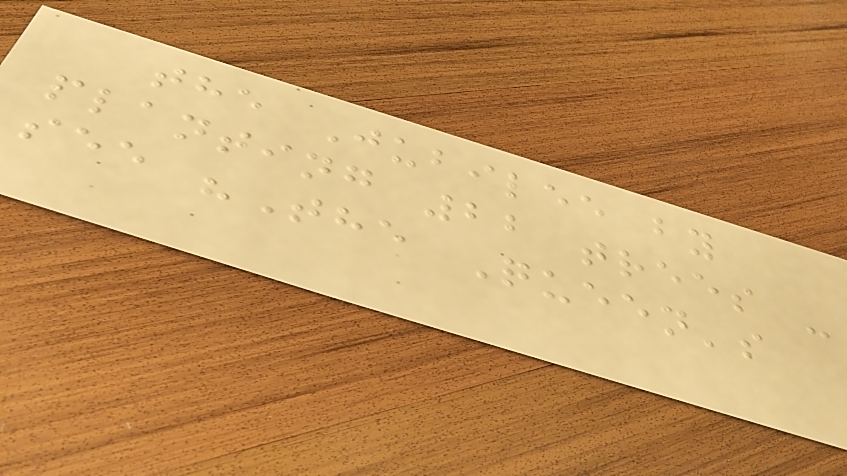the Jubilee by
planting 22 trees -
see "The Queen's
